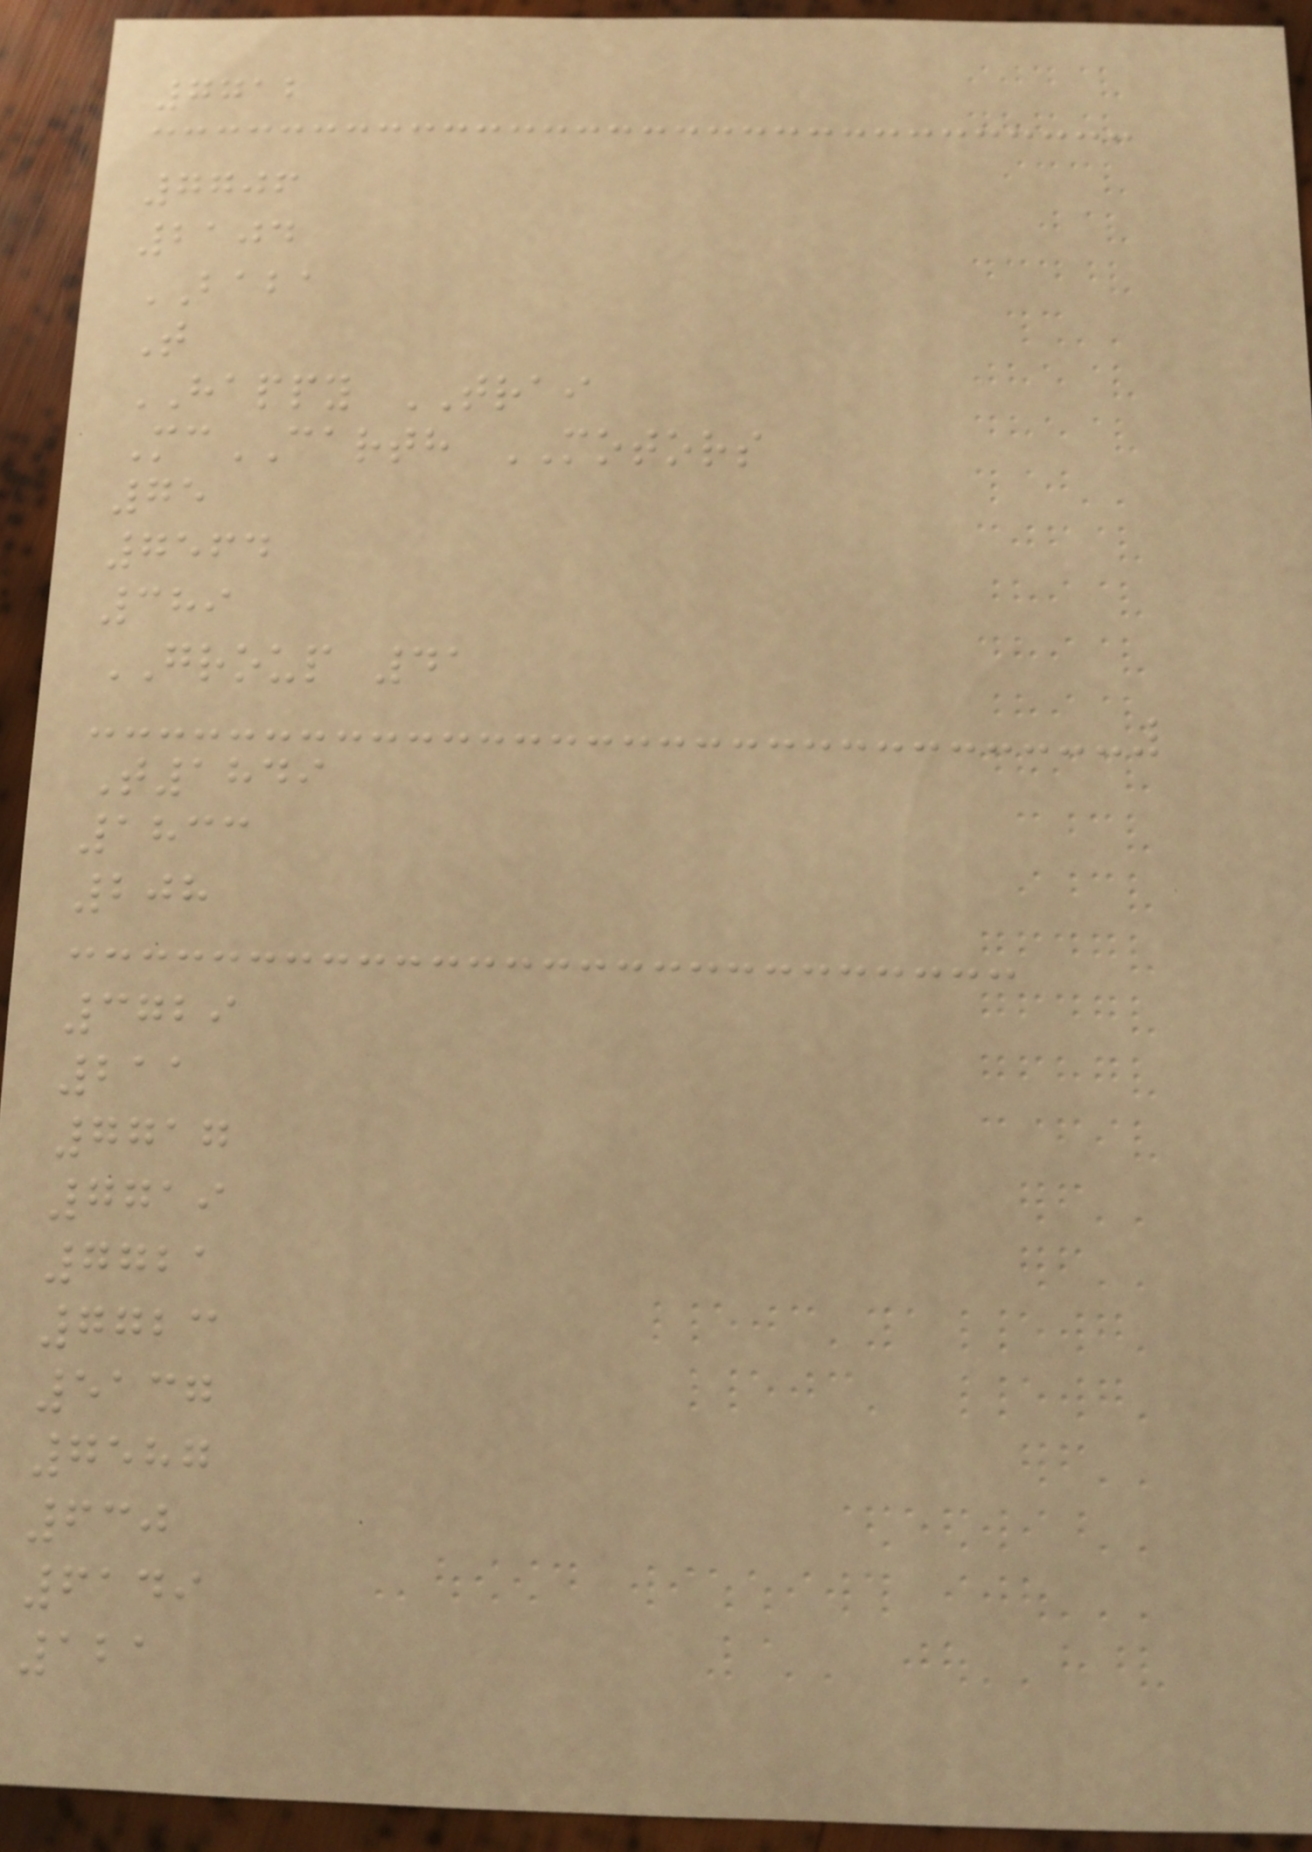7712
7706
2104
BABA
T
HAPPY TRAI
McCARTH MOTORS
75
7564
389
GROUP 41
T1849
1833
208
3729
211
7717
7719
7721
7723
5137
7587
630
6149
121
